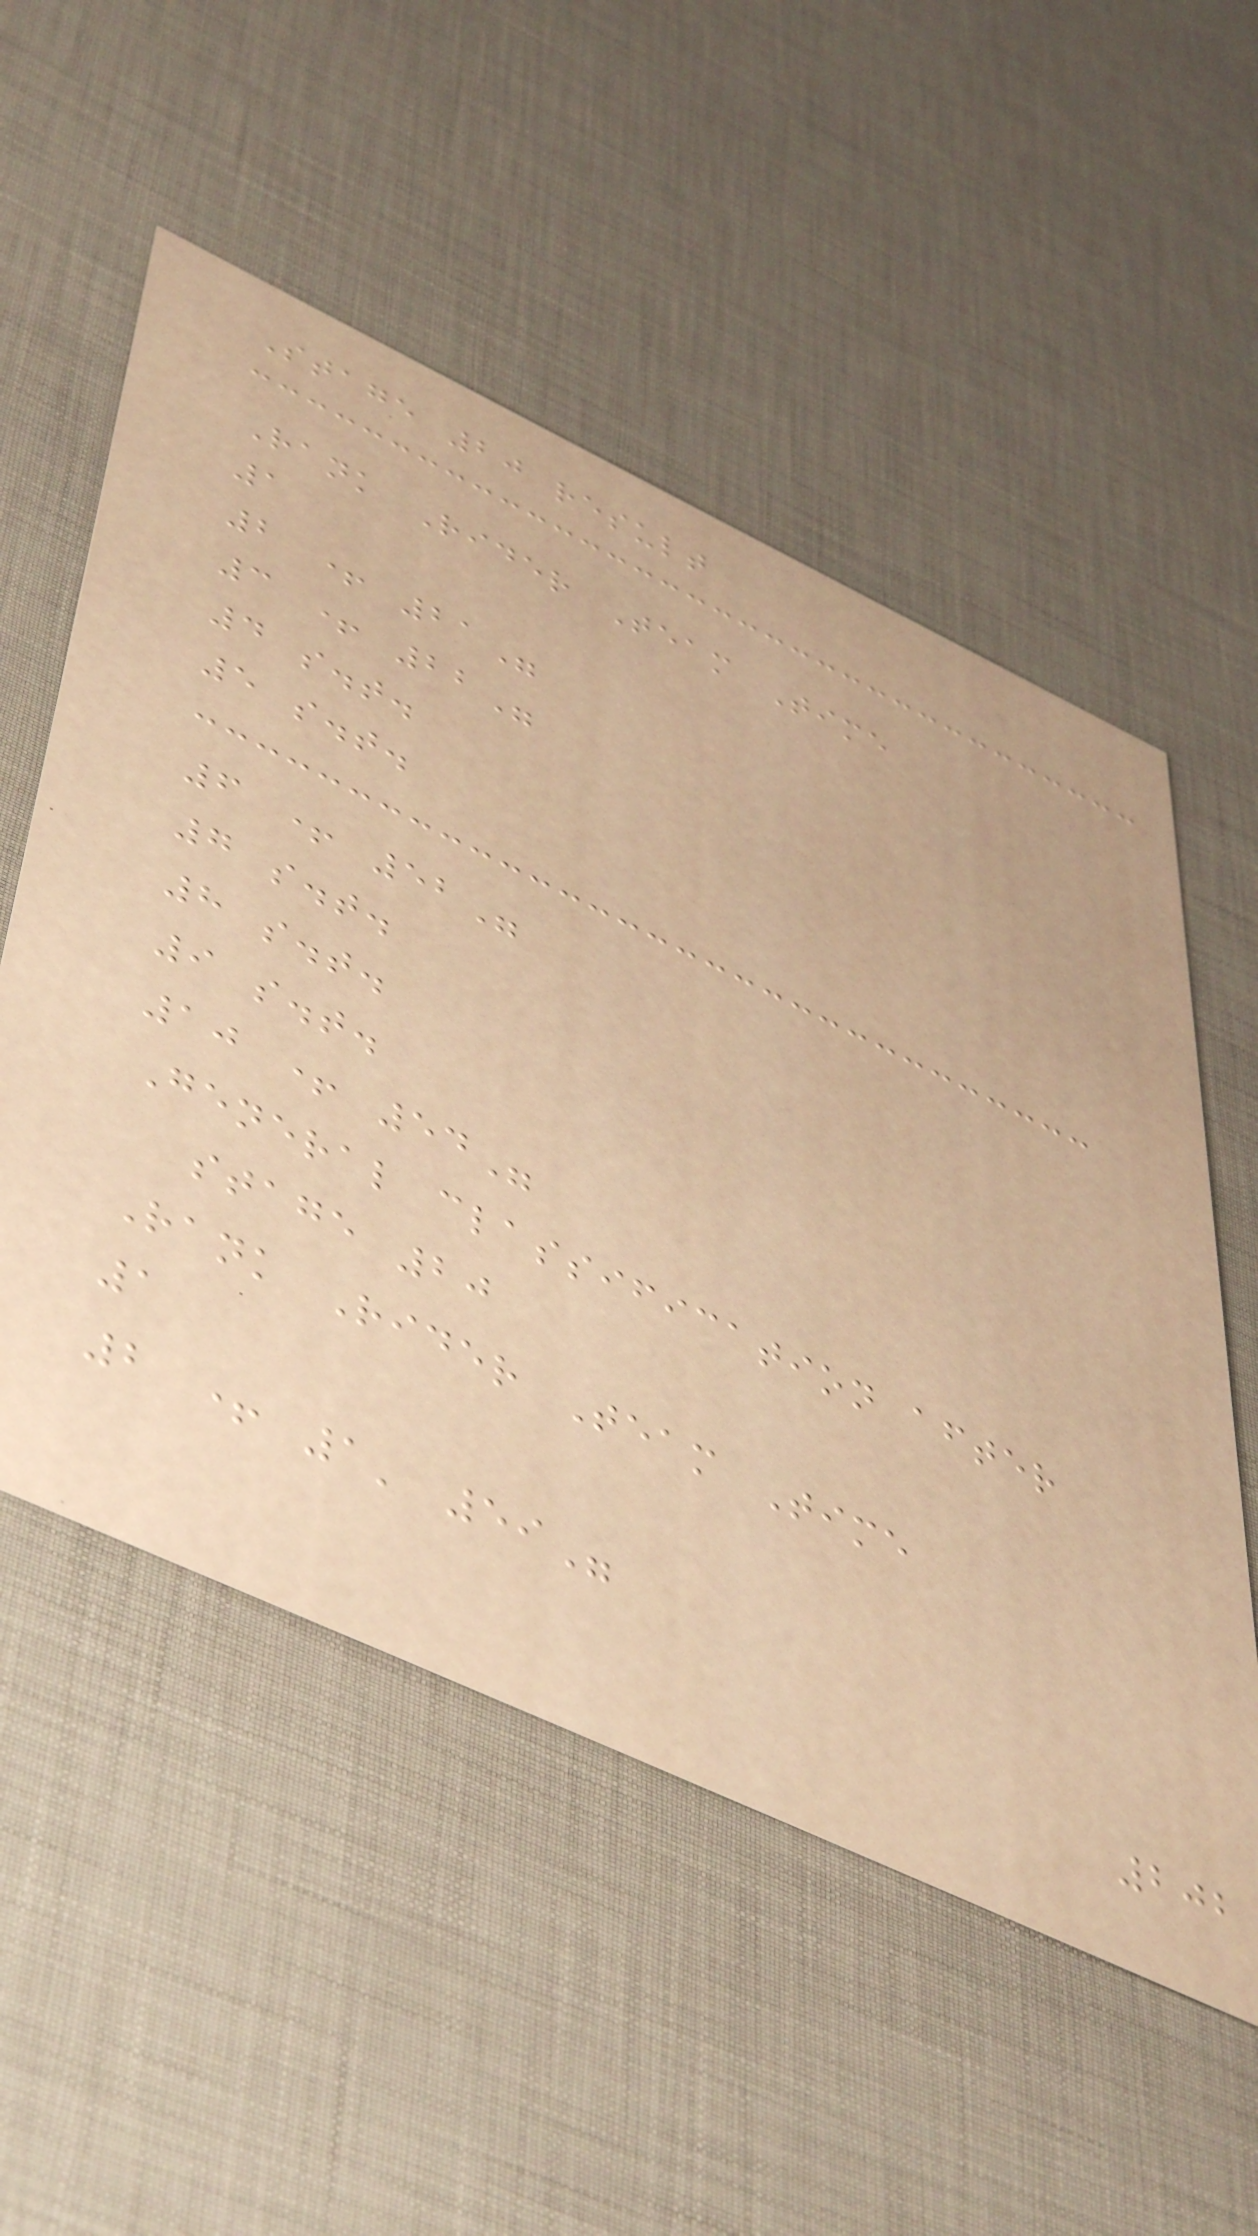Stage 20 result
Rank Rider Team Time
1
2 + 21"
3 + 22"
4 s.t.
5 s.t.
6 + 52"
7 s.t.
8 s.t.
9 s.t.
10 + 54"
General classification after
stage 20
Rank Rider Team Time
1
2 + 1' 59"
202
